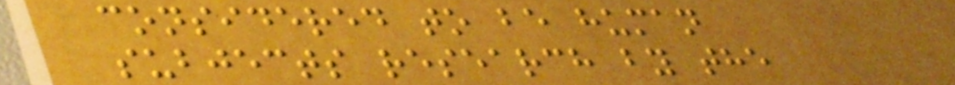considered to be human
subjects research by the
